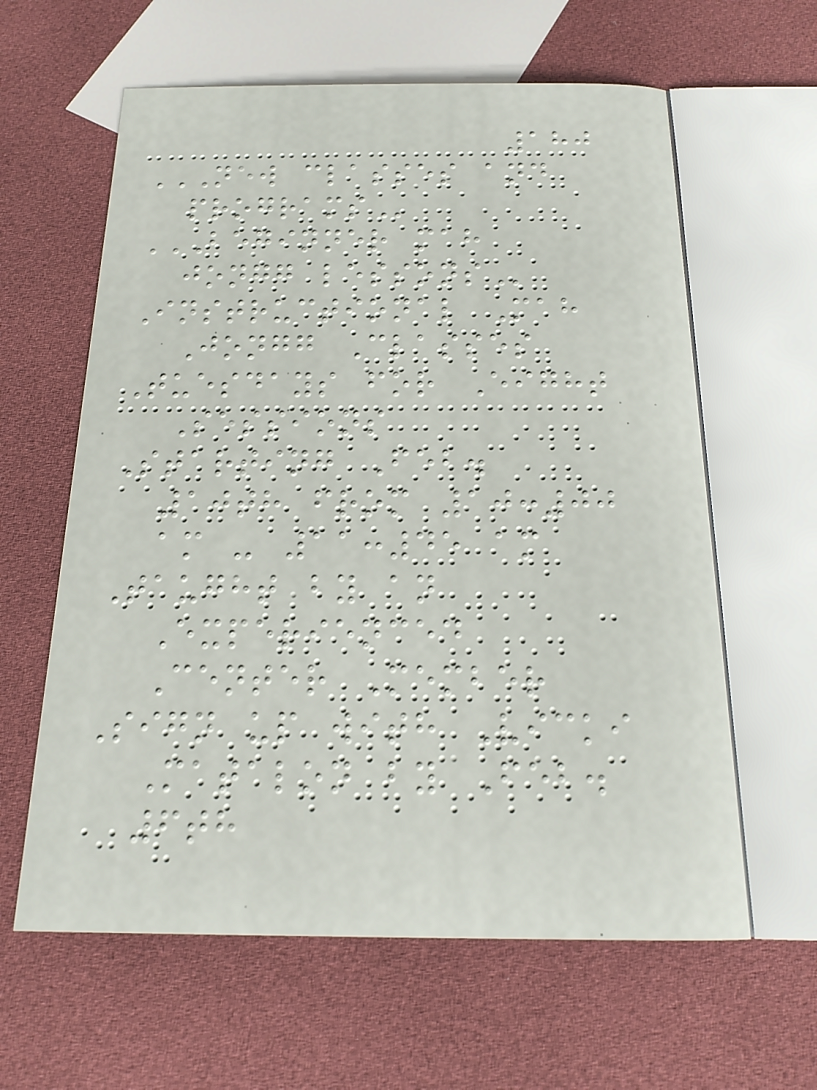180
NEW CLASSES AND
PROGRAMS
BEGINNER MAH
JONGG LESSONS
Instructional Mah
Jongg Classes
Tuesdays for Eight
Sessions
Starting Feb.
10th from 10:00
am - 11:45 am
Taught by an
Experienced
Center Member
Sign up with Vicki
Matalon by Feb.
6th
